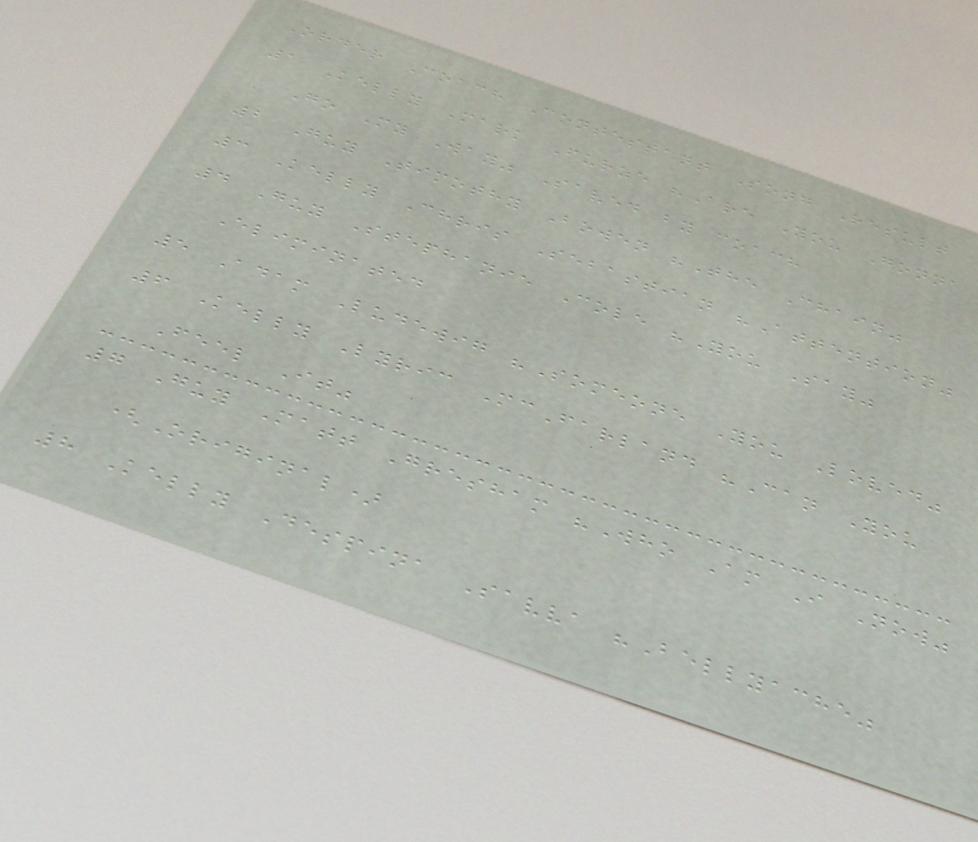Order Coach Contestant Song Result
1 Kelly Mark Furze "Are You Gonna
Go My Way" Saved by coach
2 Guy Timothy Bowen "The Chain"
3 Kelly Chris Sebastian "Attention"
4 Guy Stephanie Cole "You Say"
Eliminated
5 Adam Ludewig "Someone You Loved"
6 Kelly Lyric McFarland "Can You
Feel It"
7 Guy Matt Gresham "Who Am I Now"
(Original)
8 Kelly Despina Savva "Bellyache"
